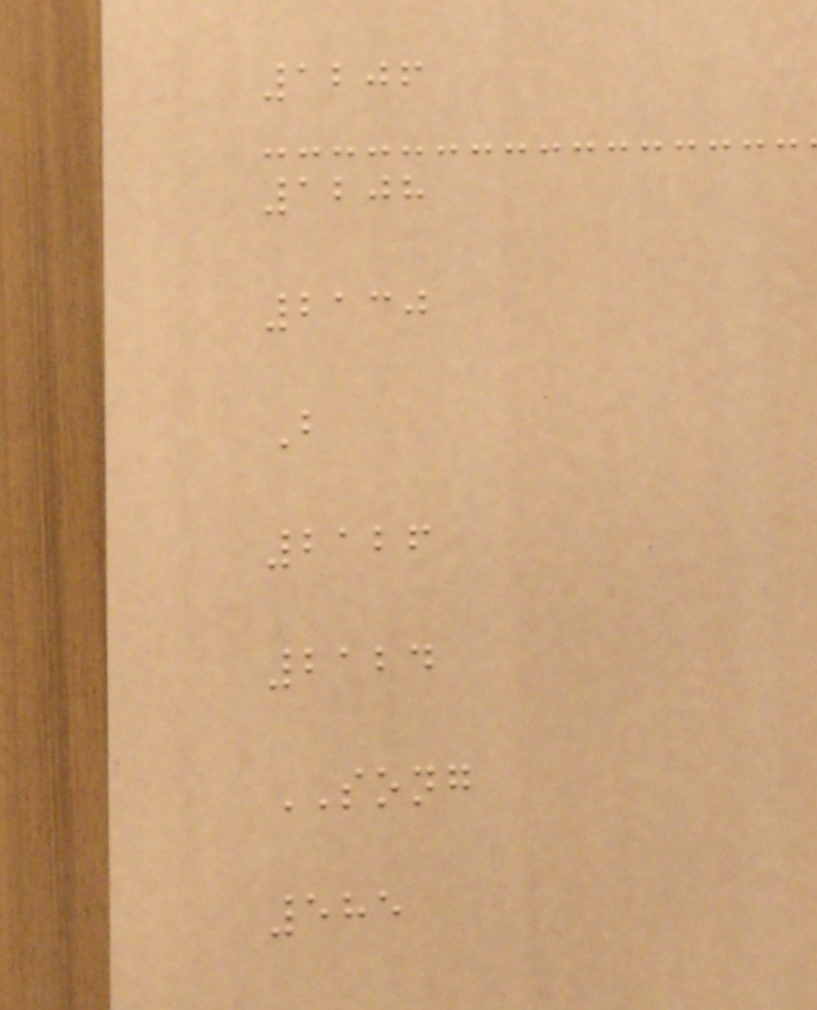1206
1208
2130
B
2126
2124
SONG
585
